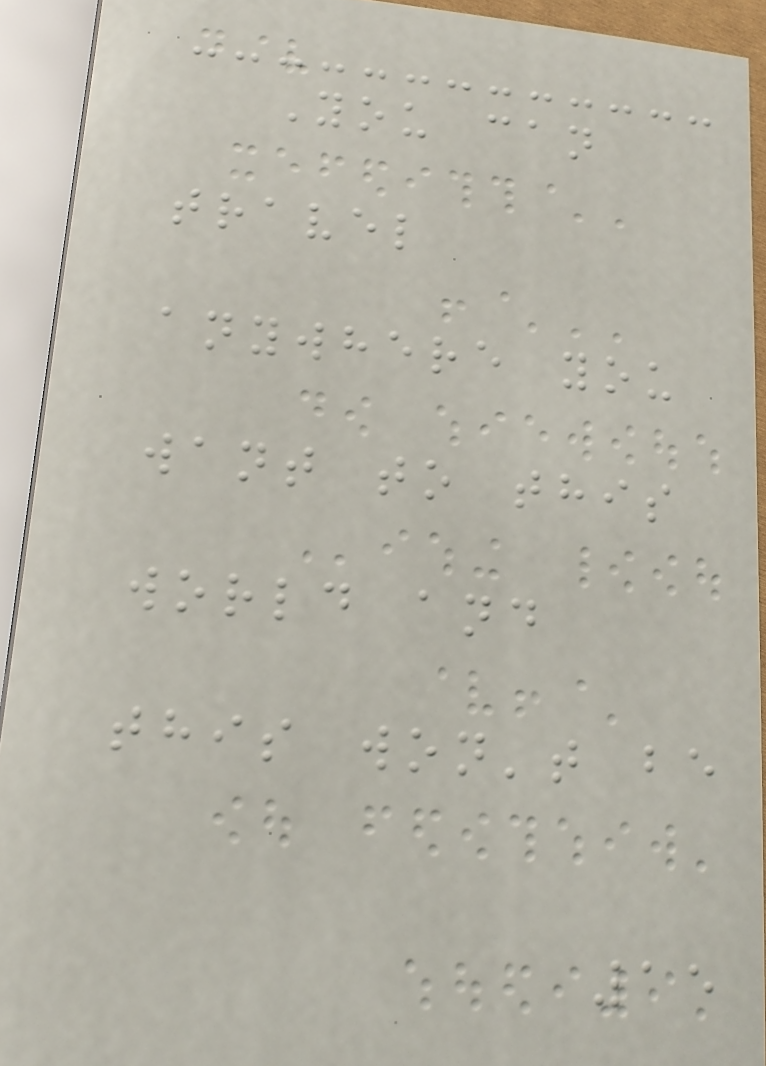You can
travel
anywhere you
want to this
world and
this won't be
15
